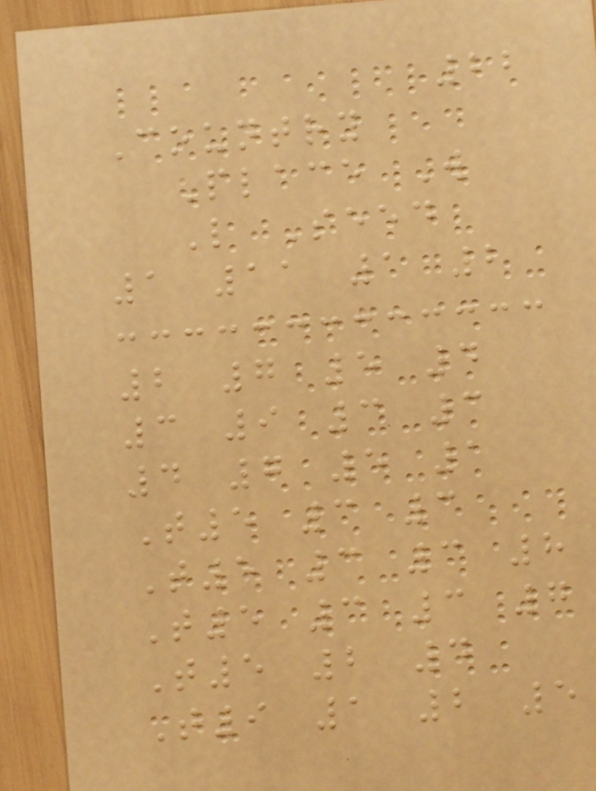22
Country
Place W
L Seed
1 11 1 2
2 7 5 4
3 9 3 3
4 7 5 1
T5 3 3
T5 3 3 8
T5 3 3 7
T5 2 4
T9 1 2 5
